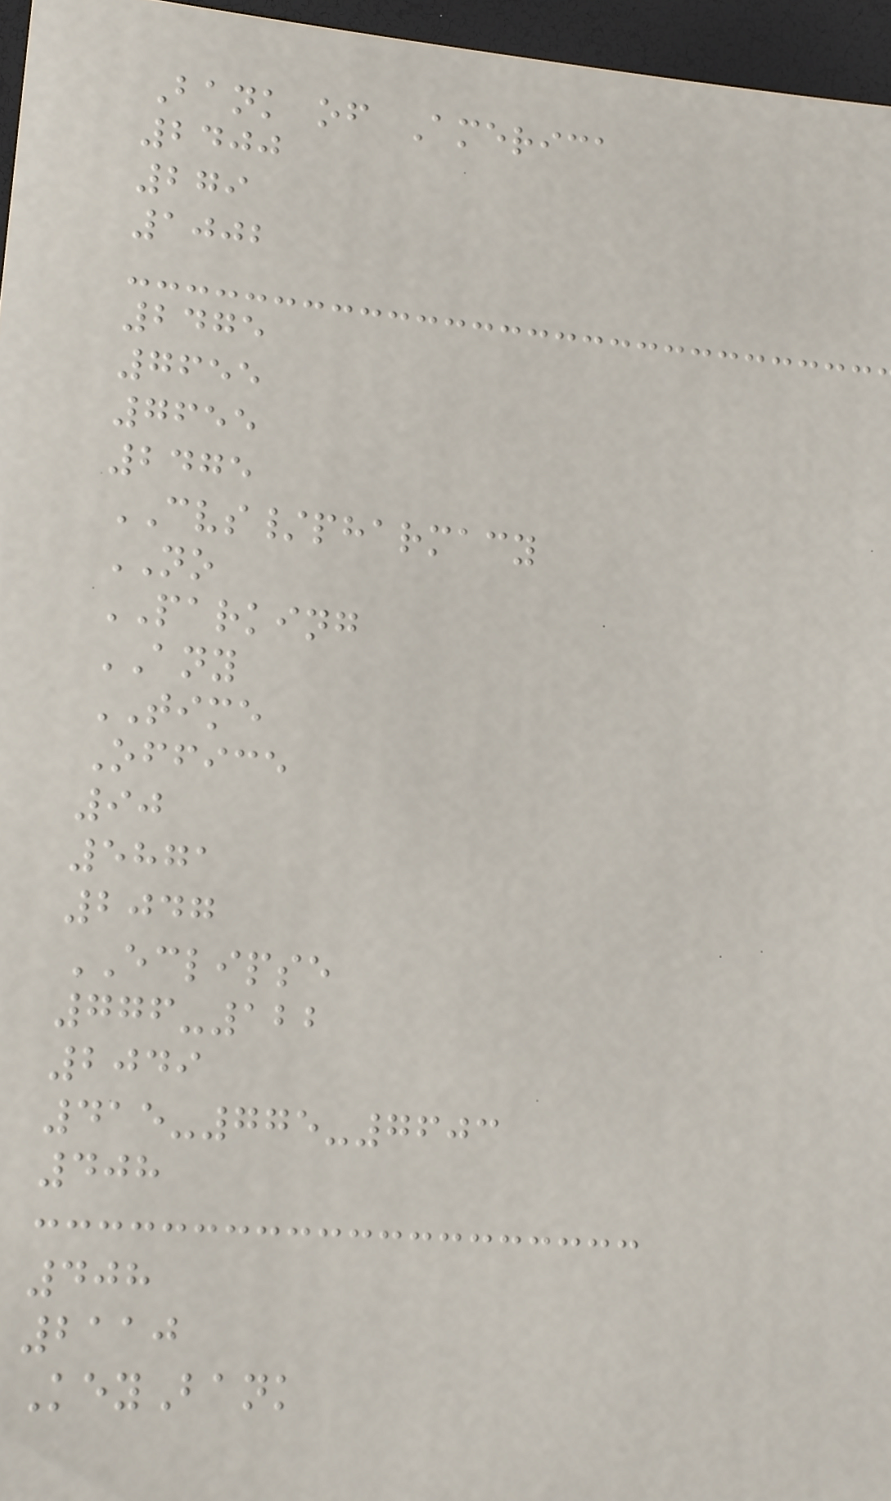Bank of America
2400
279
1002
2475
7655
7655
2475
CVS/pharmacy
NO
PARKING
ANY
TIME
Office
90
5871
2047
ECLIPSE
776-122
2049
415-775-7603
408
408
2110
KeyBank
